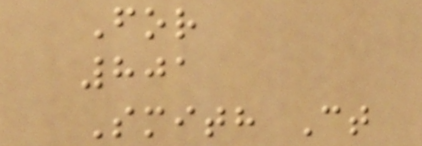For
801
Smith Ct
